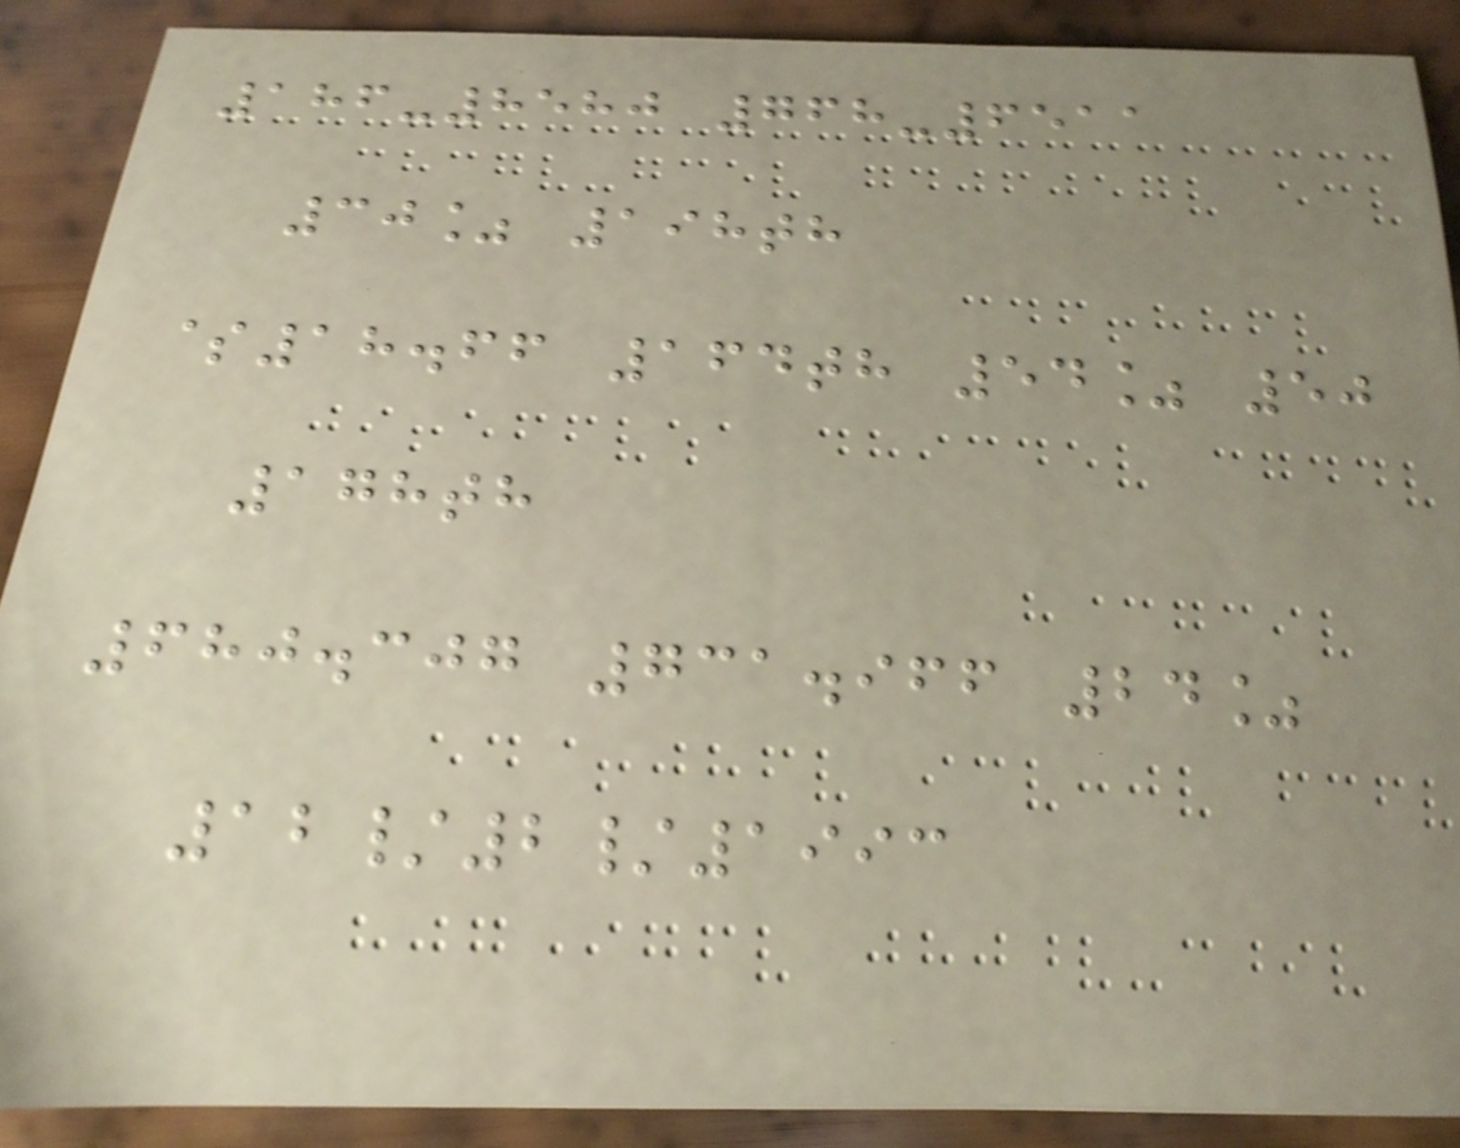186-8580 768-6511
30% 198th
$18.66 164th 54% 50
178th
680.307 731.966 24%
12/2/1993
